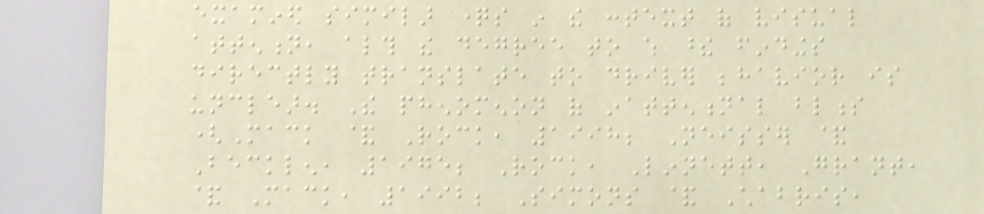examined similar questions in the context of visual
attention, although the degree to which these findings
directly translate to driver behavior is
unclear. The phenomenon of inattentional blindness
(Mack & Rock, 1998; Neisser &
Becklen, 1975; Rock, Linnett, Grant,
& Mack, 1992; Simons & Chabris,
